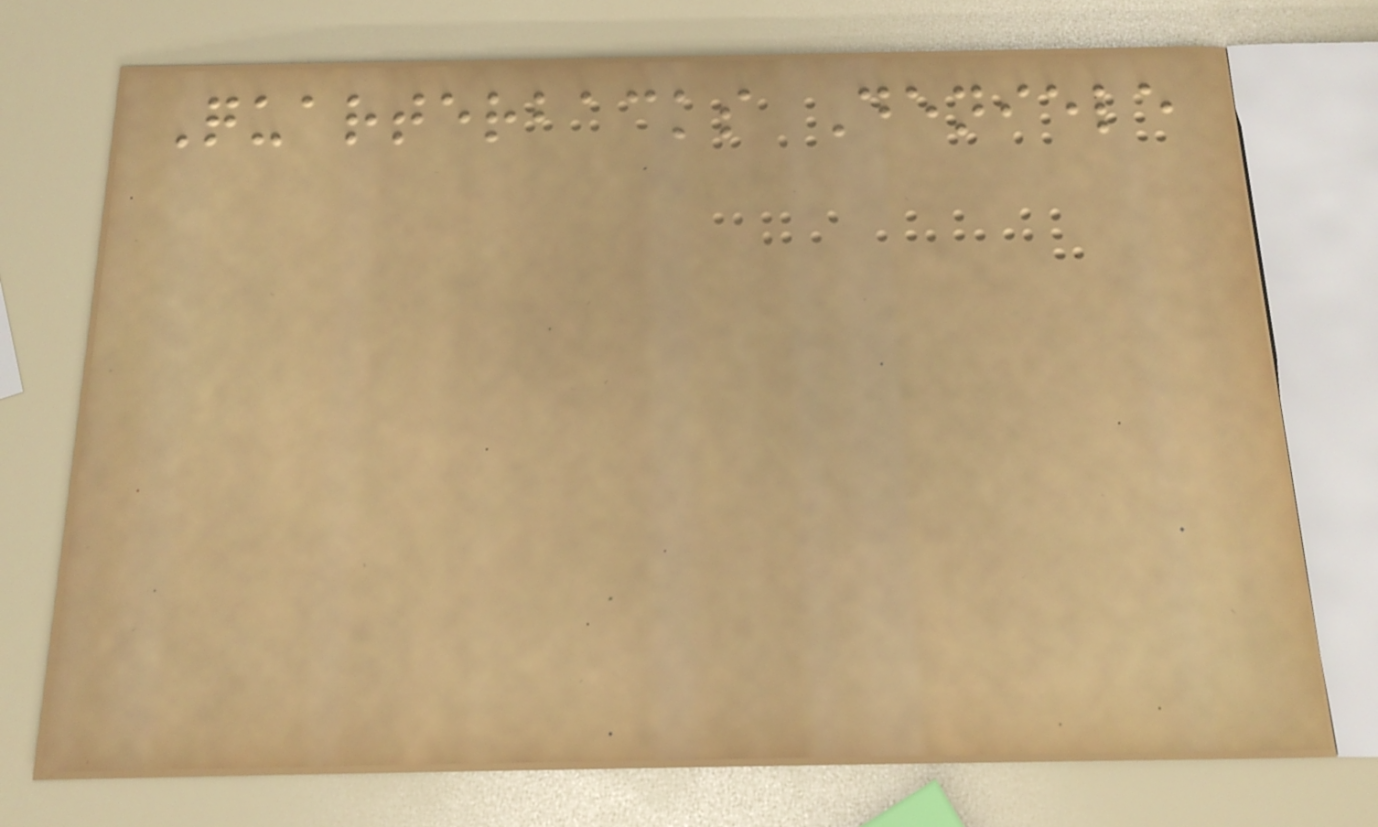Quarterbacks Deniele
